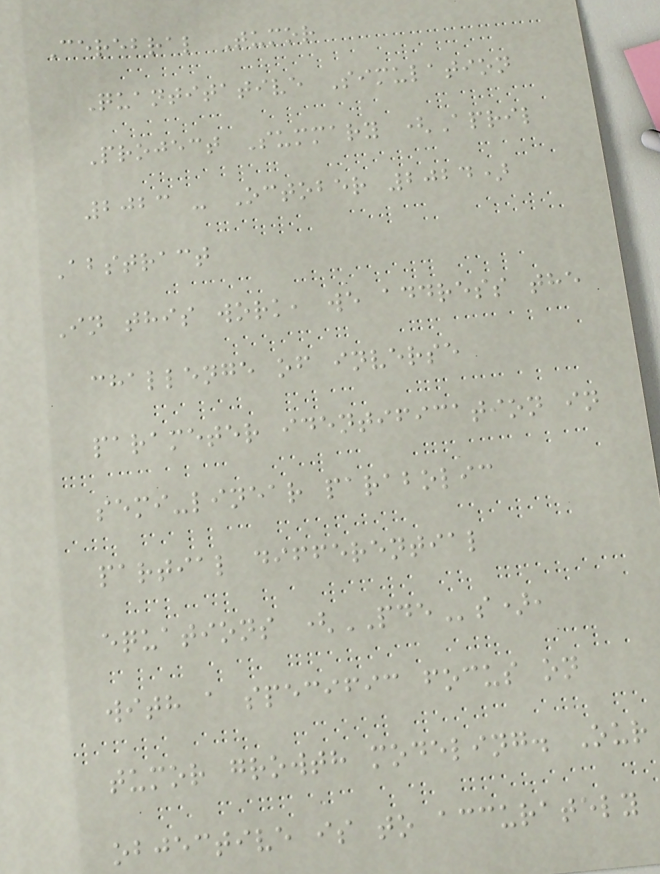Cerebral Tumor
Quantitative Simulation
Project Summary (April
2023 - October 2024)
Abstract
In this work, we address the
challenge of inverse
parameter identification in
semi-linear parabolic
partial differential
equations (PDEs),
with a specific focus on
tumor growth modeling. Our
objective is to accurately
